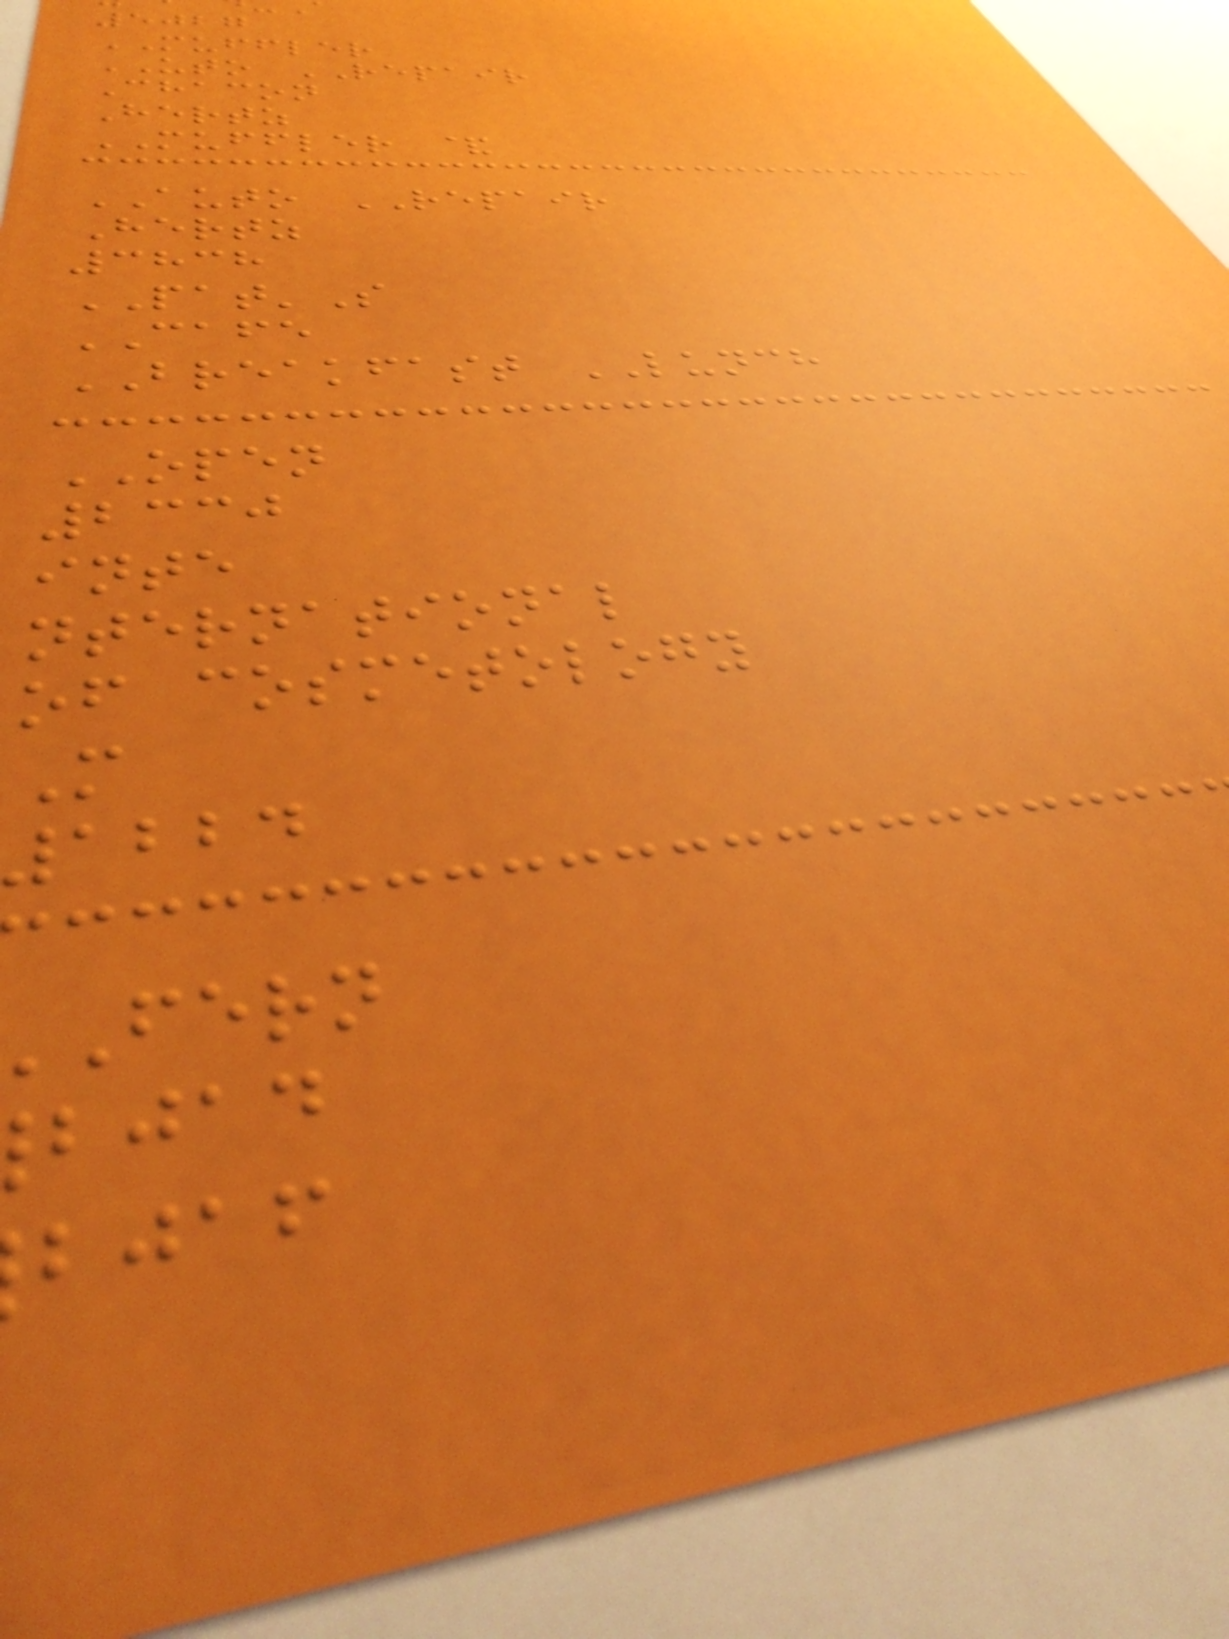5027
MUFFLER
UTO REPAIR
Chacon
Hertz
MUFFLER &
AUTO REPAIR
Hertz
3838
PAT'S
CAFE
BREAKFAST LUNCH
OPEN
2330
inte
nternational
of cosmetology
M
1224
fern
bjad
bjaf
